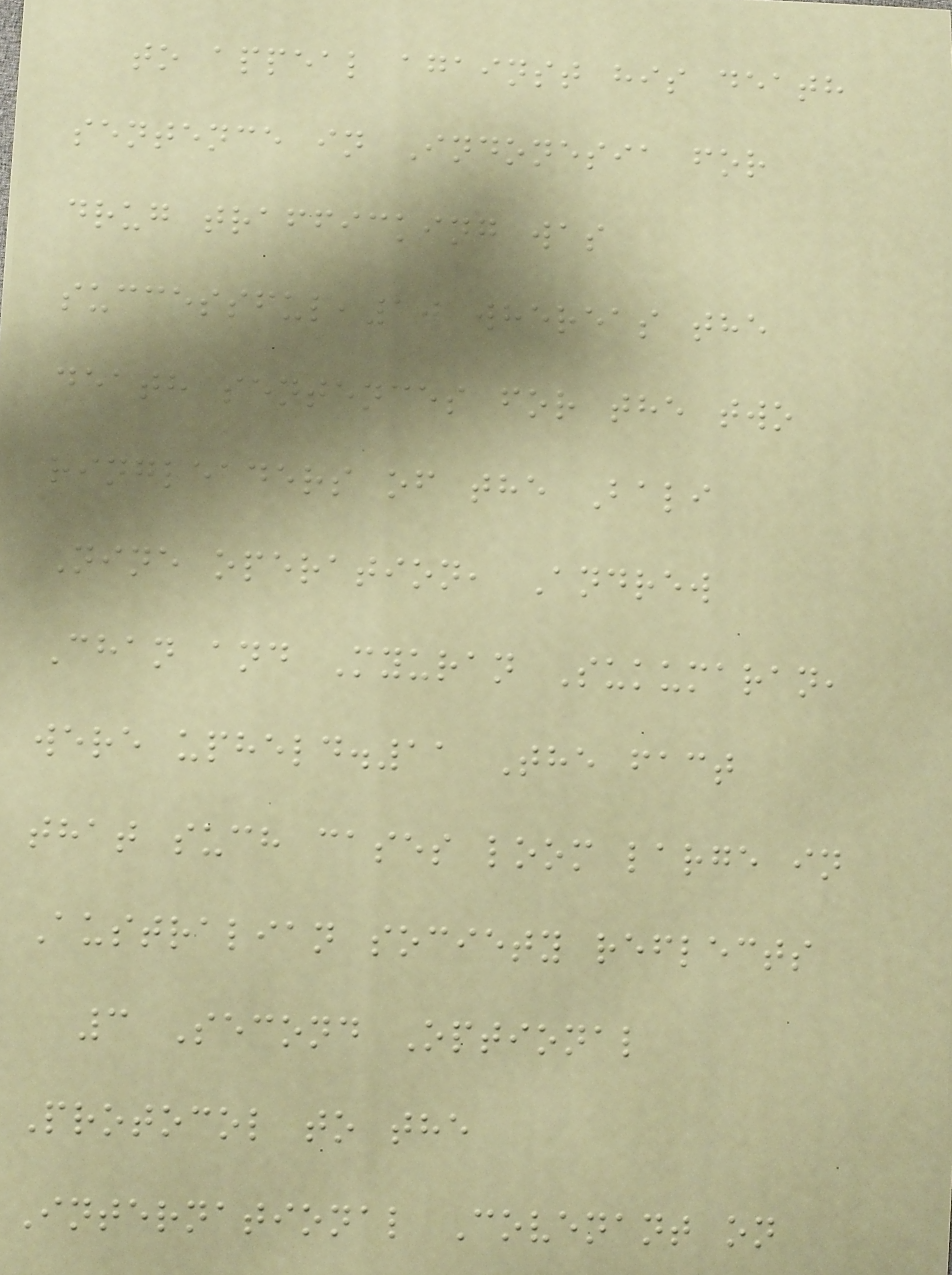to appeal against his death
sentence in Indonesia for
drug trafficking was
successful,10 whereas the
death sentences for the two
ringleaders of the Bali
Nine operation, Andrew
Chan and Myuran Sukumaran,
were upheld.11 The fact
that such cases loom large in
Australian society reflects
3 Second Optional
Protocol to the
International Covenant on
